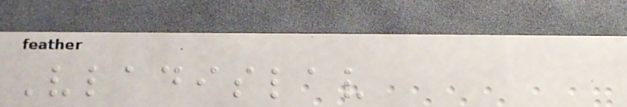Vladislav
